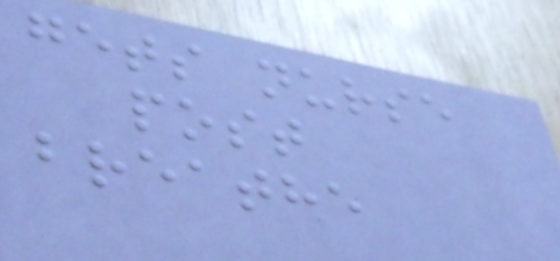gets nurse
post
breathe
